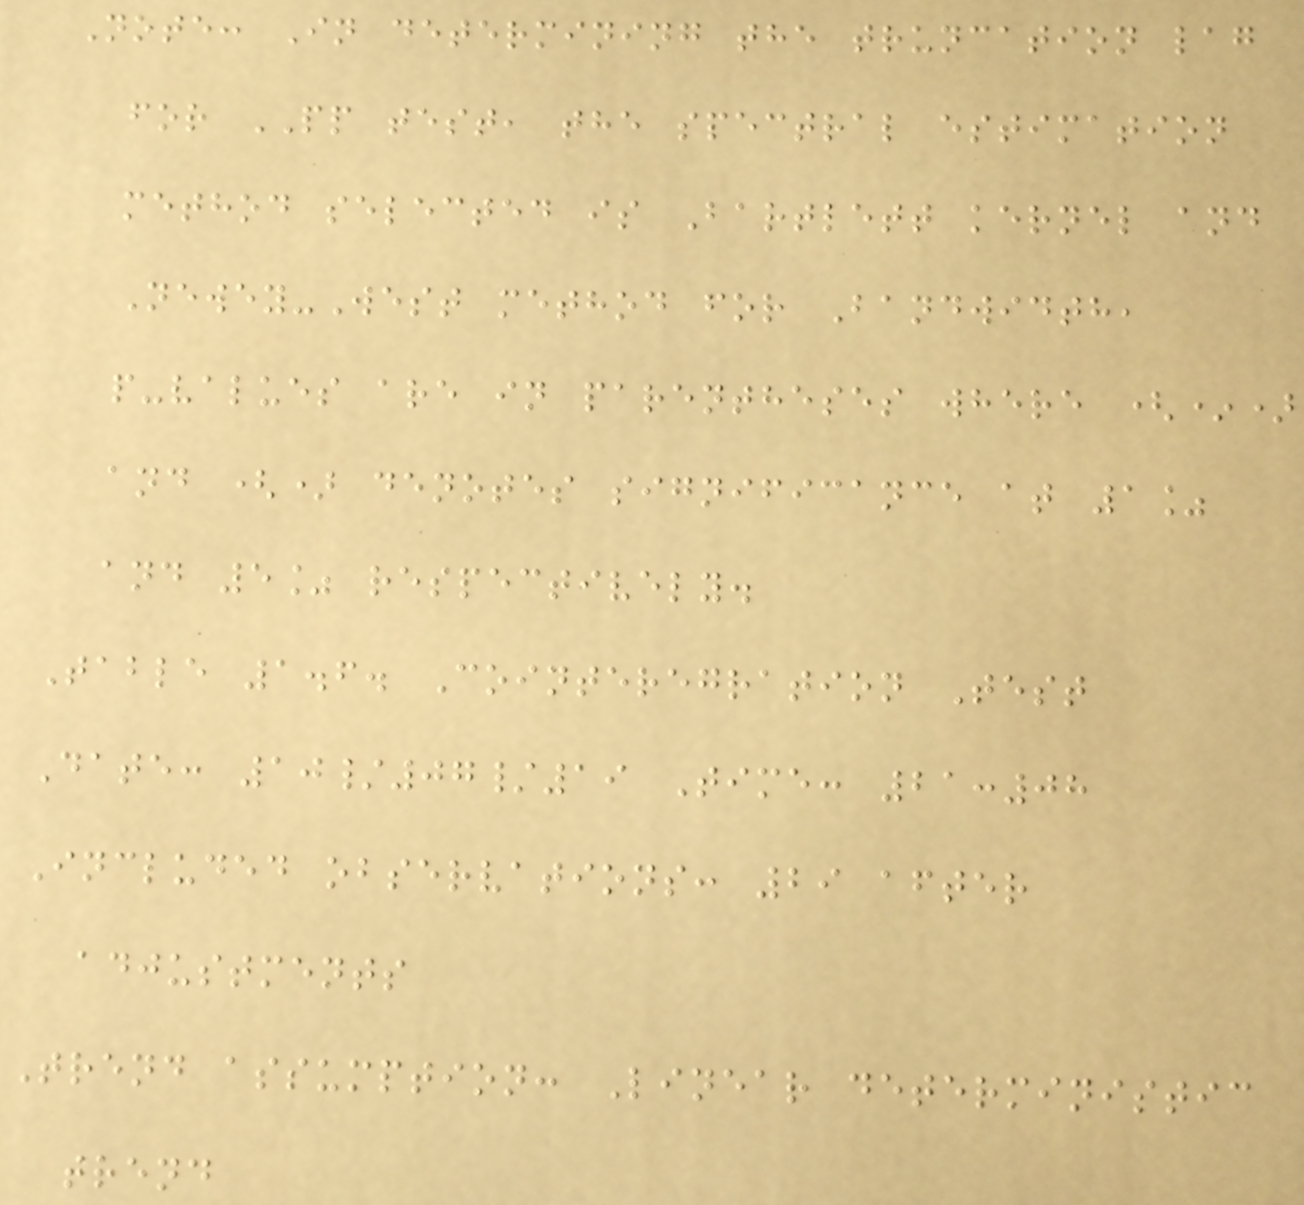Note: In determining the truncation lag
for PP test, the spectral estimation
method selected is Bartlett kernel and
Newey-West method for Bandwidth,
p-values are in parentheses where (*)
and () denotes significance at 1%
and 5% respectively.
Table 1.6. Cointeregration Test
Date: 10/07/19 Time: 21:08
Included observations: 29 after
adjustments
Trend assumption: Linear deterministic
trend
